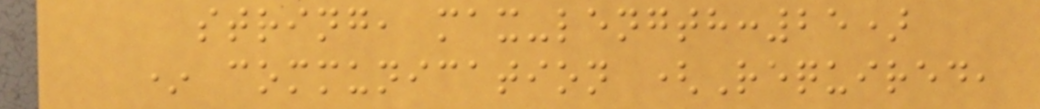string, max-length:25)
* communication (Required,
